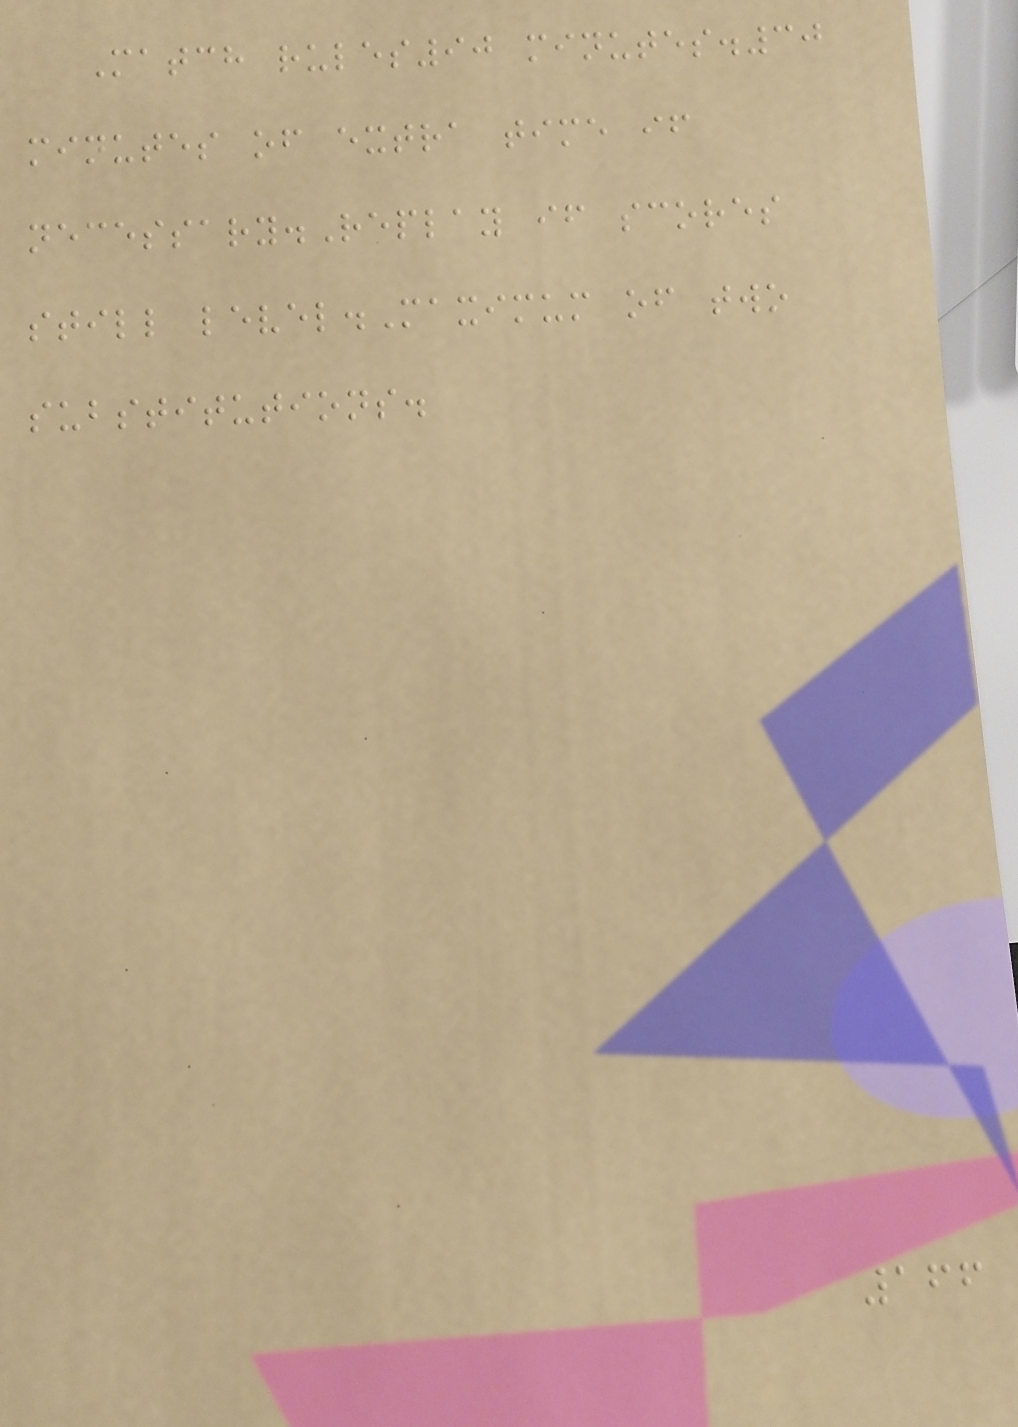Match rules90 minutes.30
minutes of extra time if
necessary.Replay if scores
still level.Maximum of two
substitutions.
166
